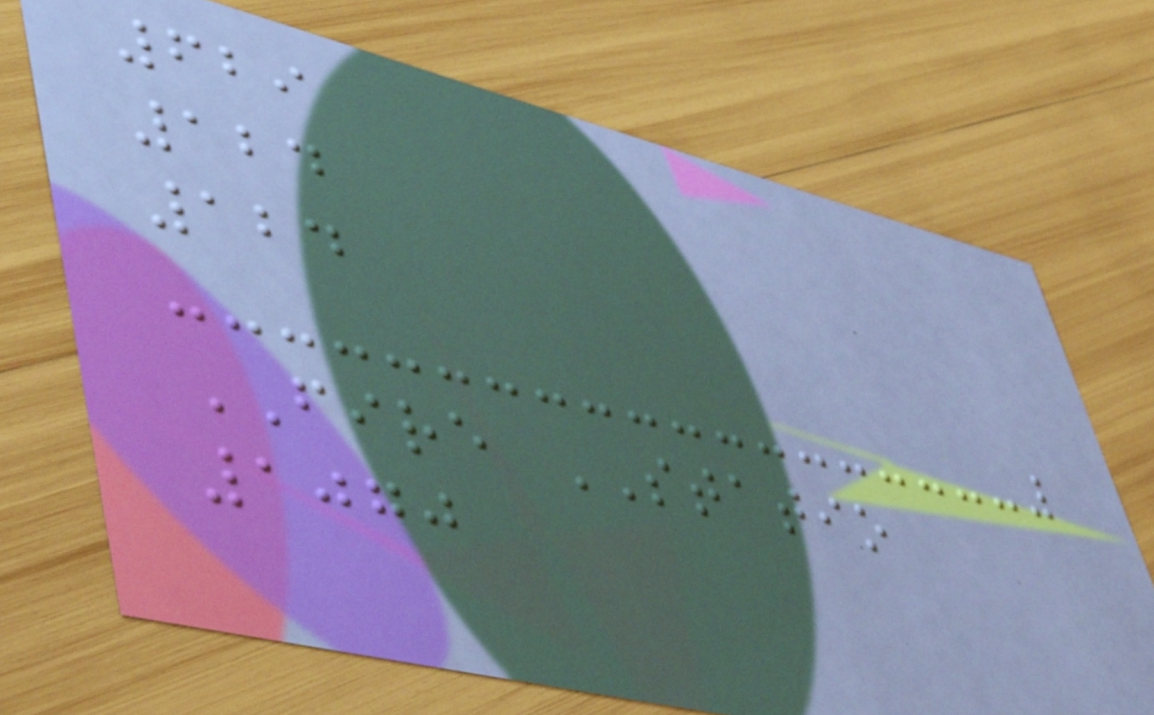629
124
124
FIRE STATIO
1070
